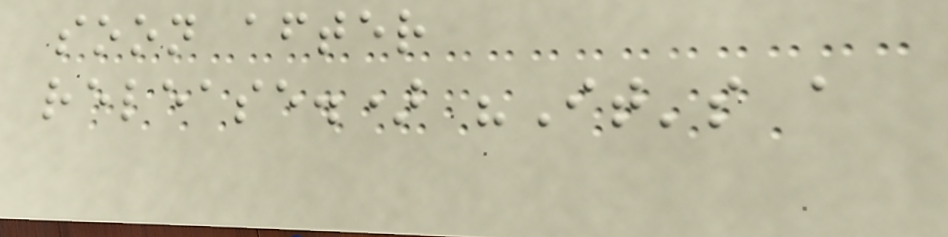soon after
release.) "It's a
